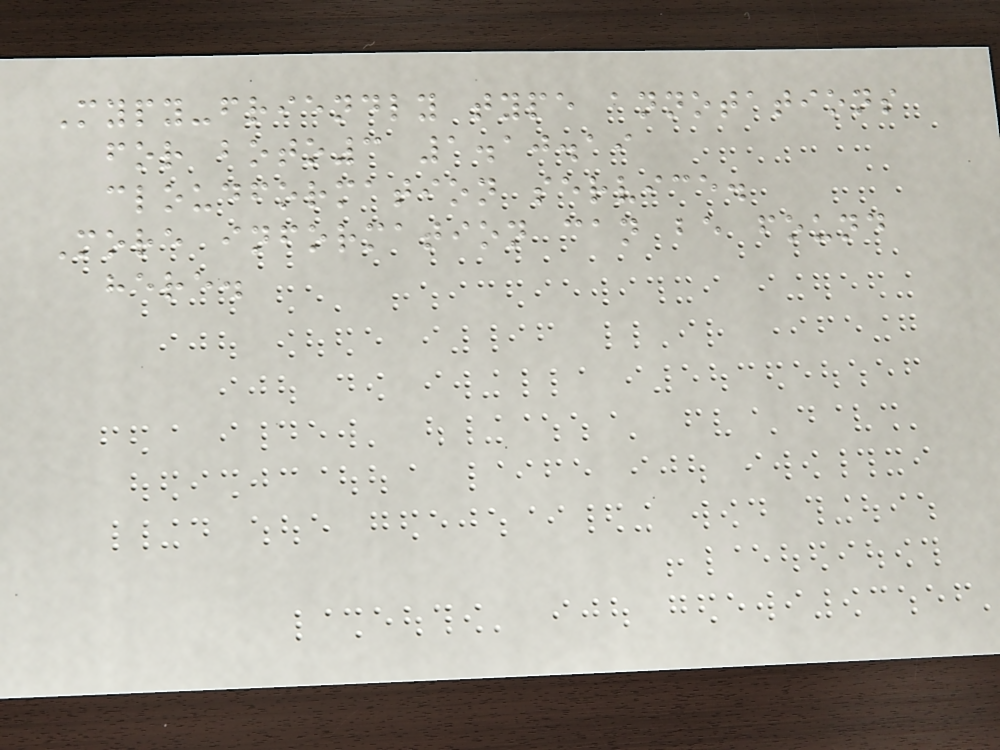Mypy-friendly type annotations
for boto3 1.10.19
cloudformation service.
More information can be found
here.
